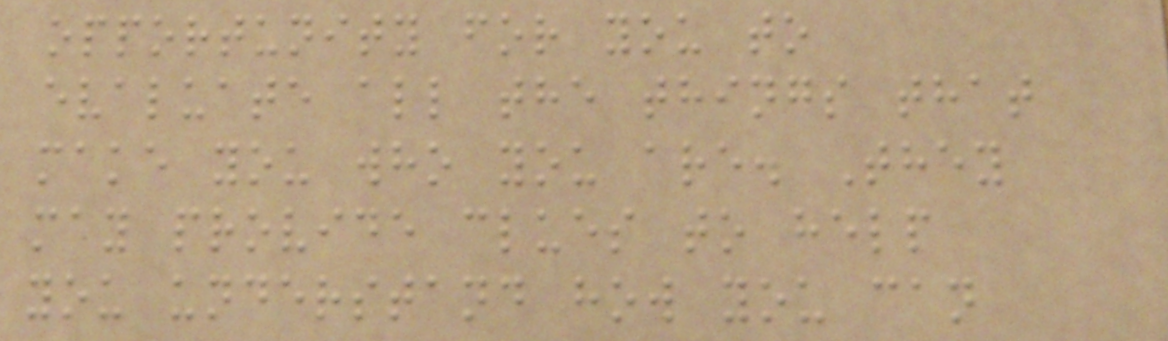opportunity for you to
evaluate all the things that
make you who you are. They
may provide clues to help
you understand how you can
